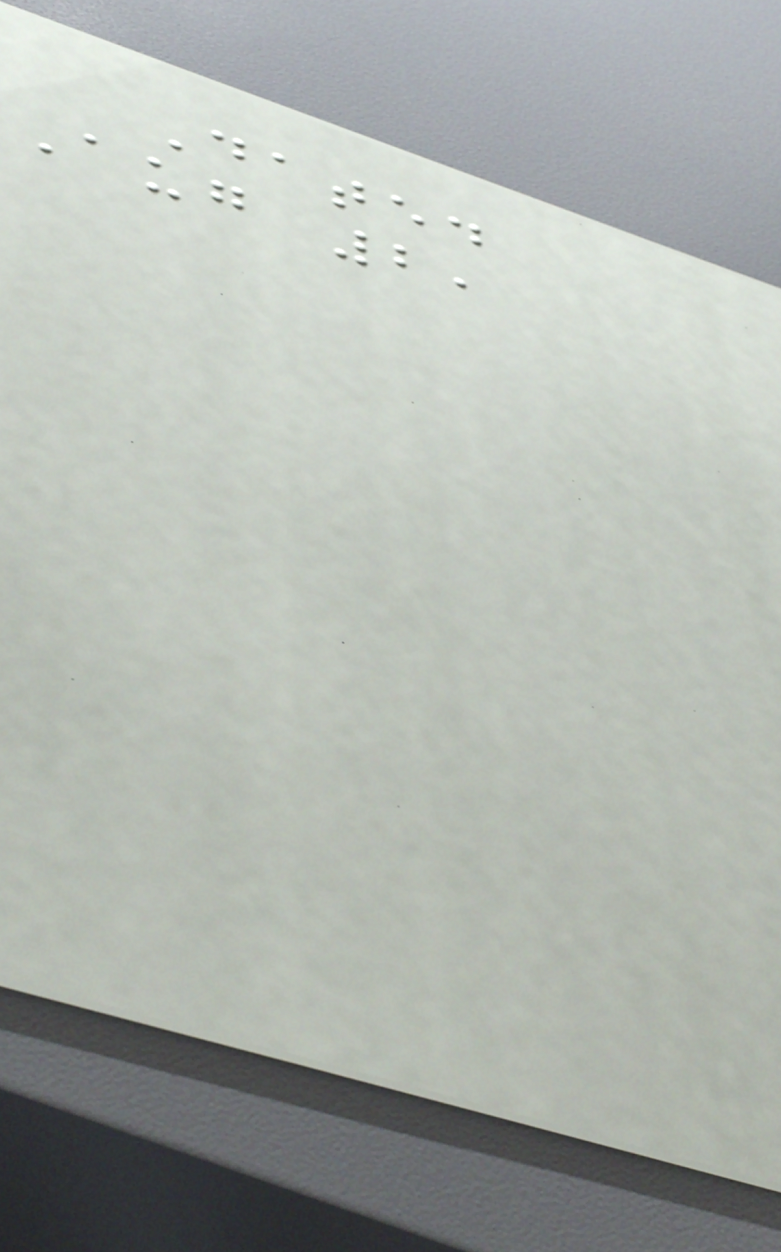Dated
Aug 2,
